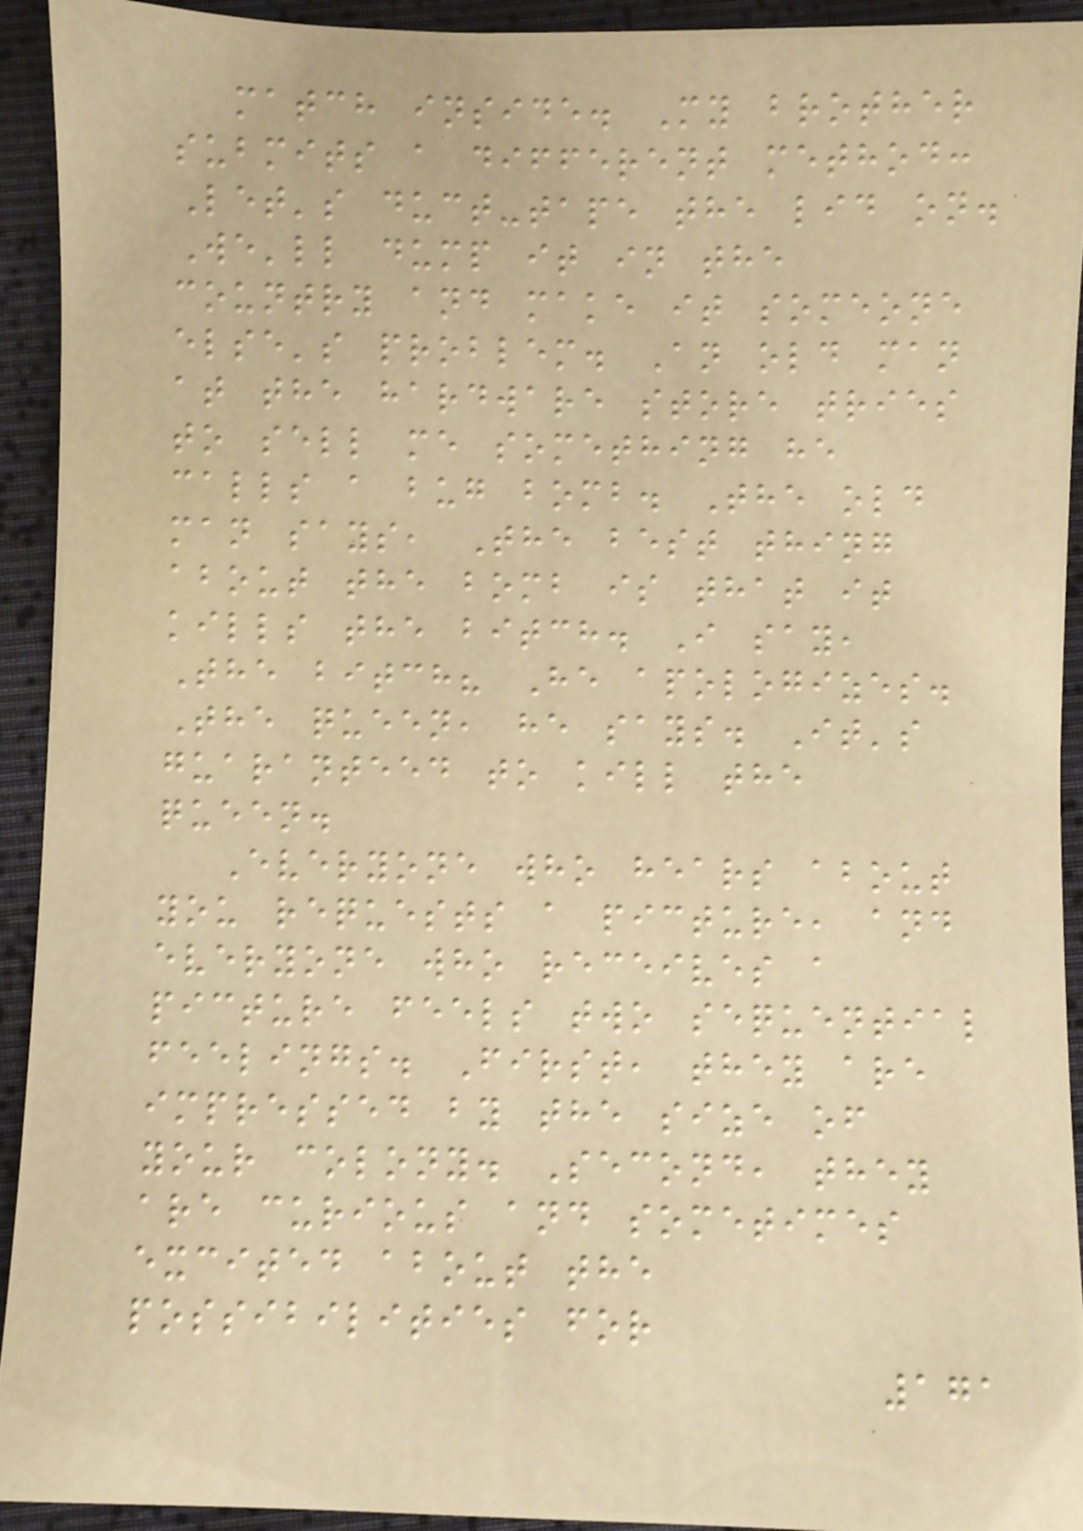match inside. My brother
submits a different method:
Let's duct-tape the lid on.
We'll dump it in the
country and make it someone
else's problem. An old man
at the hardware store tries
to sell me something he
calls a bug bomb. The old
man says, The best thing
about the bomb is that it
kills the bitch. I say,
The bitch? He apologizes.
The queen, he says. It's
guaranteed to kill the
queen.
Everyone who hears about
you requests a picture, and
everyone who receives a
picture feels two sequential
feelings. First, they are
impressed by the size of
your colony. Second, they
are curious and sometimes
excited about the
possibilities for
171
